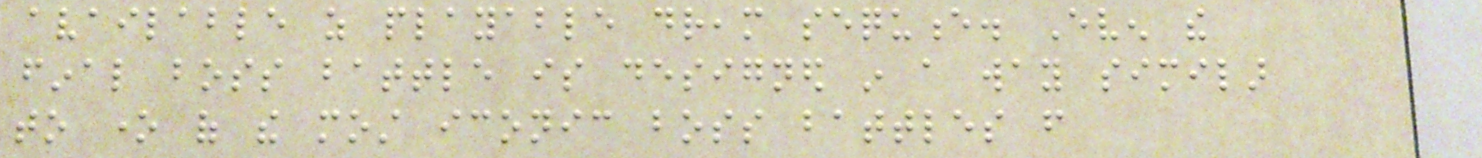available as playable dream sequence. Even the
final boss battle is designed in a way similar
to one of the most iconic boss battles from
